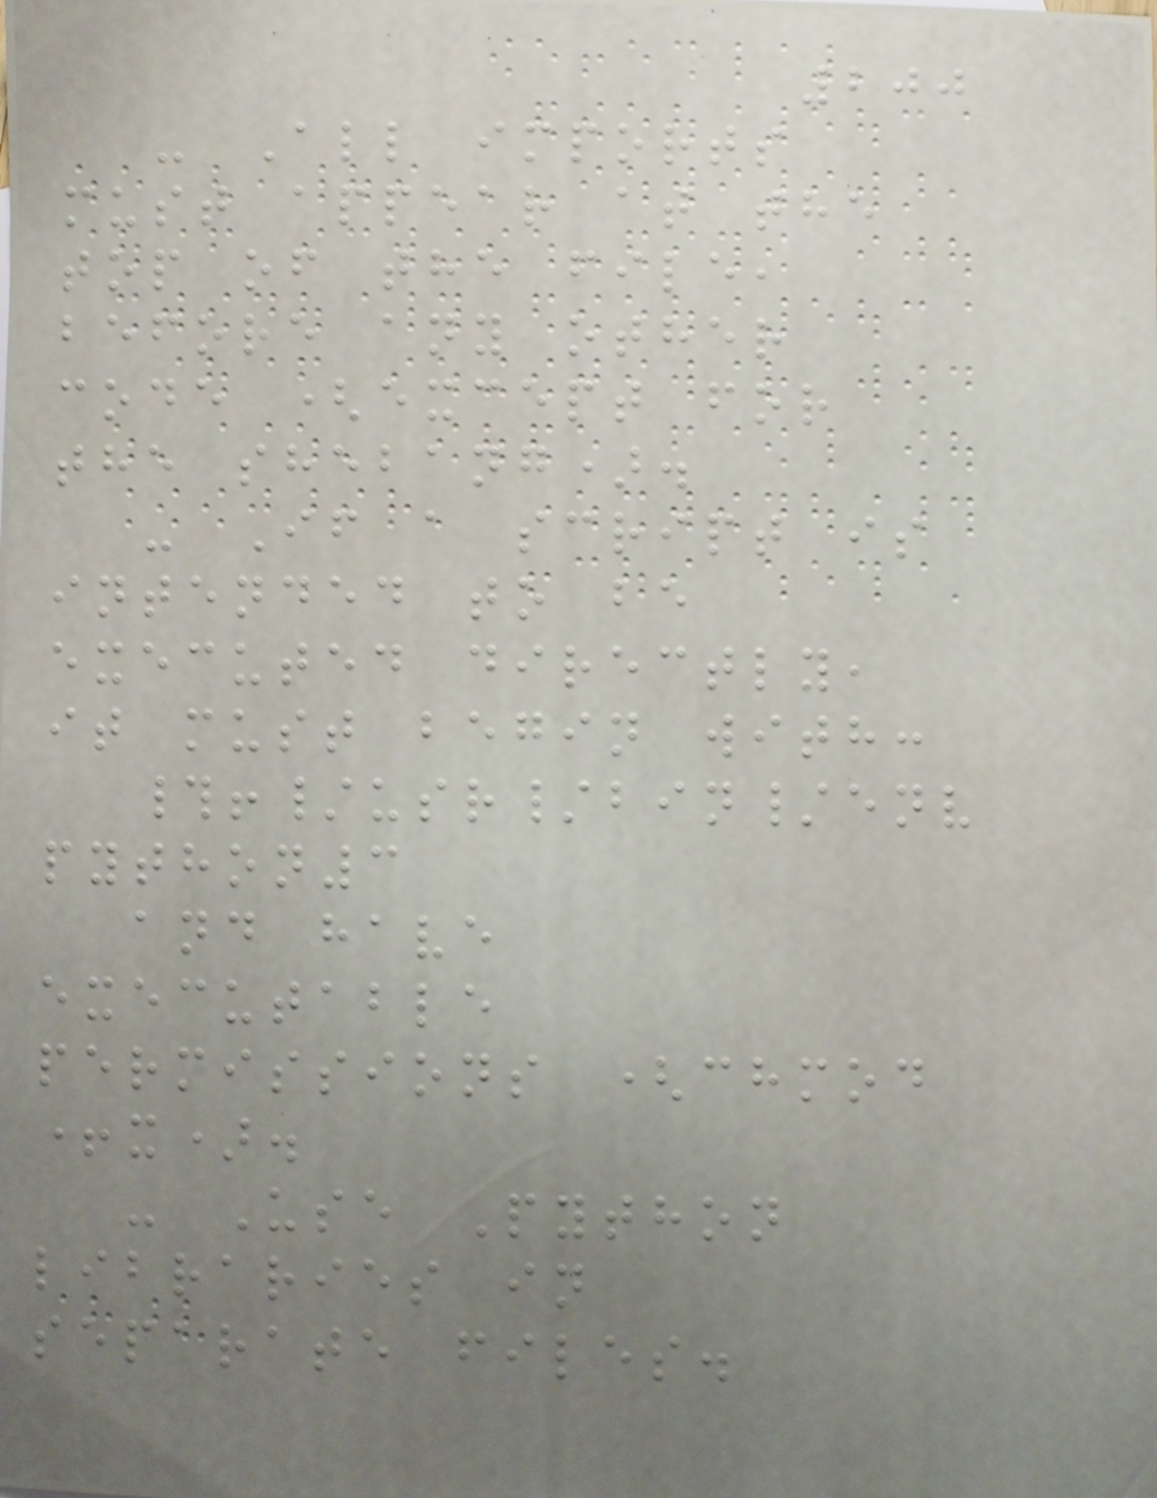200
- All imports
must appear at the
top of the file,
before any other
code (except for
the shebang).
- If a script is
intended to be
executed directly,
it must begin with:
#!/usr/bin/env
python3
and have
executable
permissions (chmod
+x).
- Use Python
libraries in
separate files.
